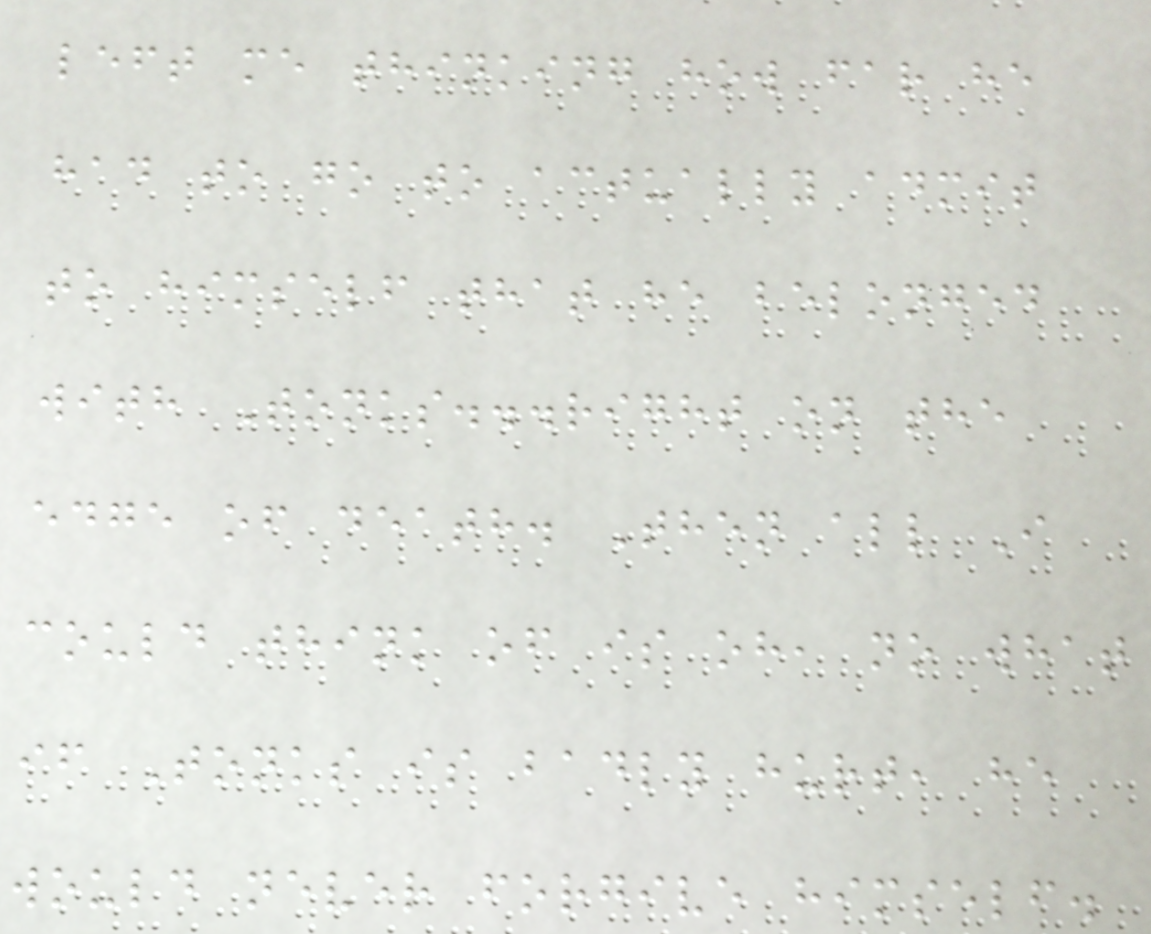left me thinking how far he
had to go to actually admit
to himself that he belonged
with Tonks...right on the
edge of death. Then all I
could think of is oh, no what
if Tonks is badly hurt, he
would never forgive himself.
